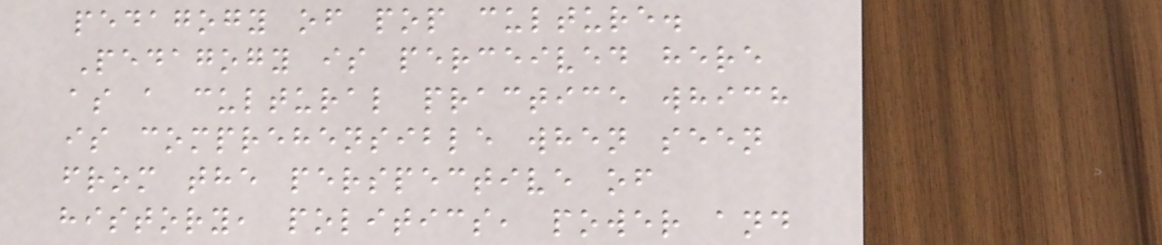pedagogy of pop culture.
Pedagogy is perceived here
as a cultural practice which
is comprehensible when seen
from the perspective of
history, politics, power and
